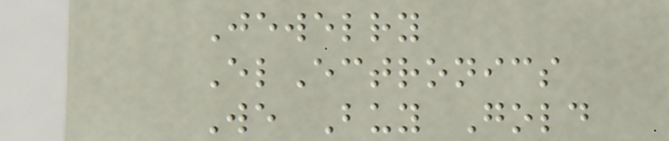Jewelry
ElEctronics
We Buy Gold
